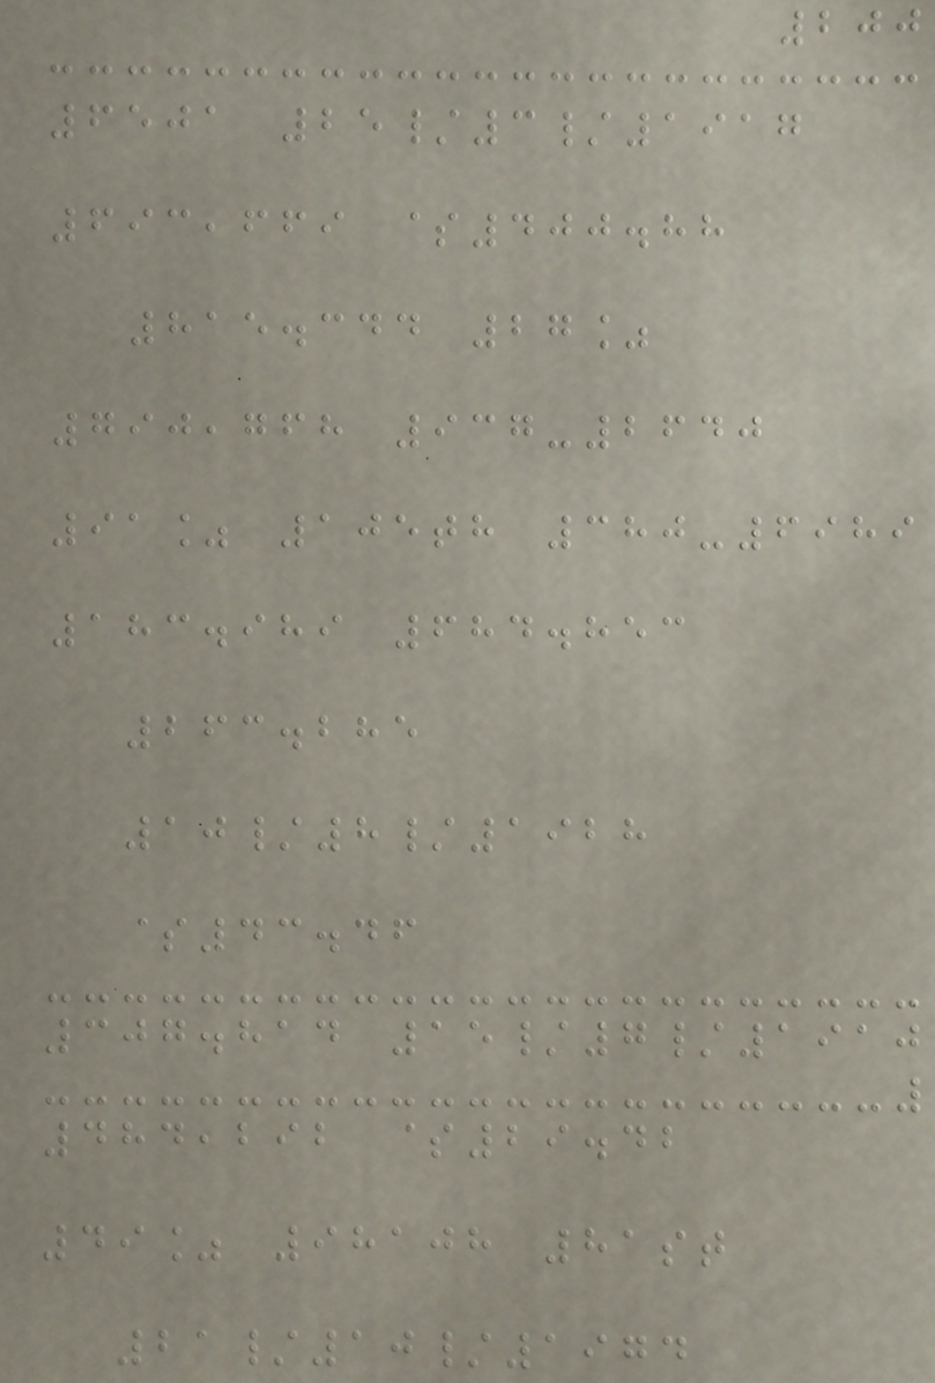200
6501 25/3/1917
693,669 $400.88
815.344 27%
790,768 937-2640
91% 105th 380-6989
183.989 684.853
263.285
10/8/1928
$43.46
307.814 15/7/1910
484,292 $29.42
49% 98108 81st
21/10/1974
